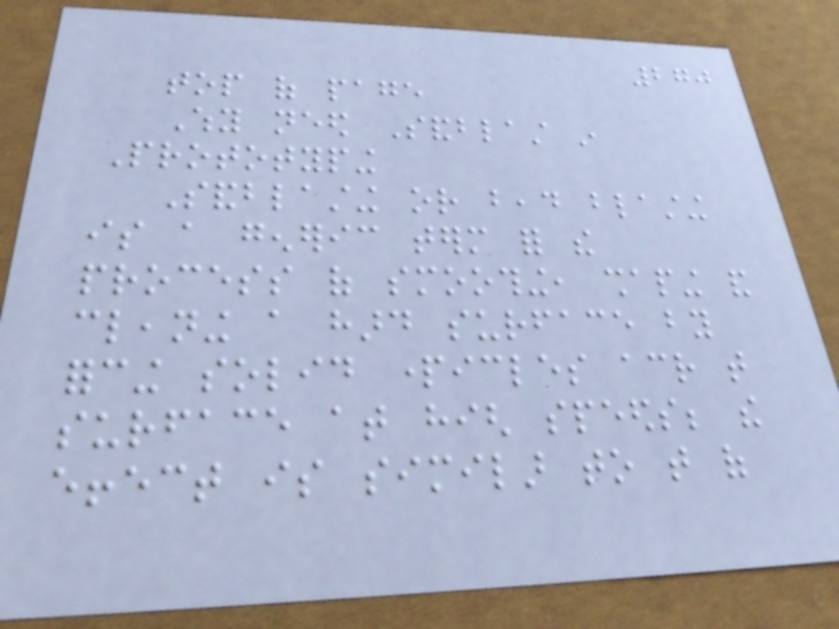270
top of page
Why need Sandblast in
Prototyping
Sandblasting or bead blasting
is a generic term for the
process of smoothing, shaping and
cleaning a hard surface by
forcing solid particles across that
surface at high speeds; the
effect is similar to that of
